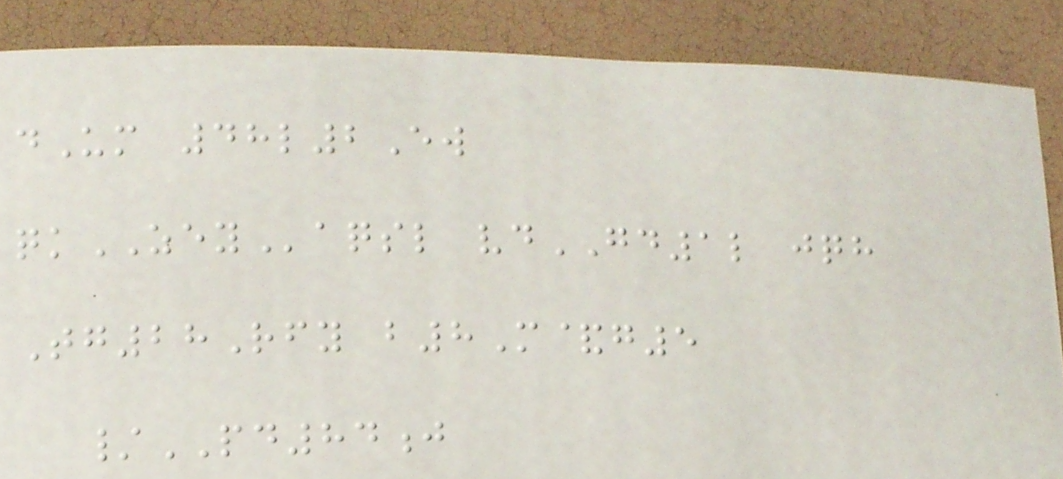dUm 48l2Ew
qkZEYaqsl vdGD1l jqh
Tg28Rfy b8M&g5
/PD84j
